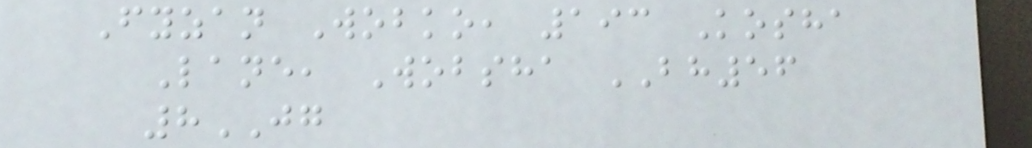Fyzan Wobko, 193 Kosha
Lane, Wobsha BH56
8JG
